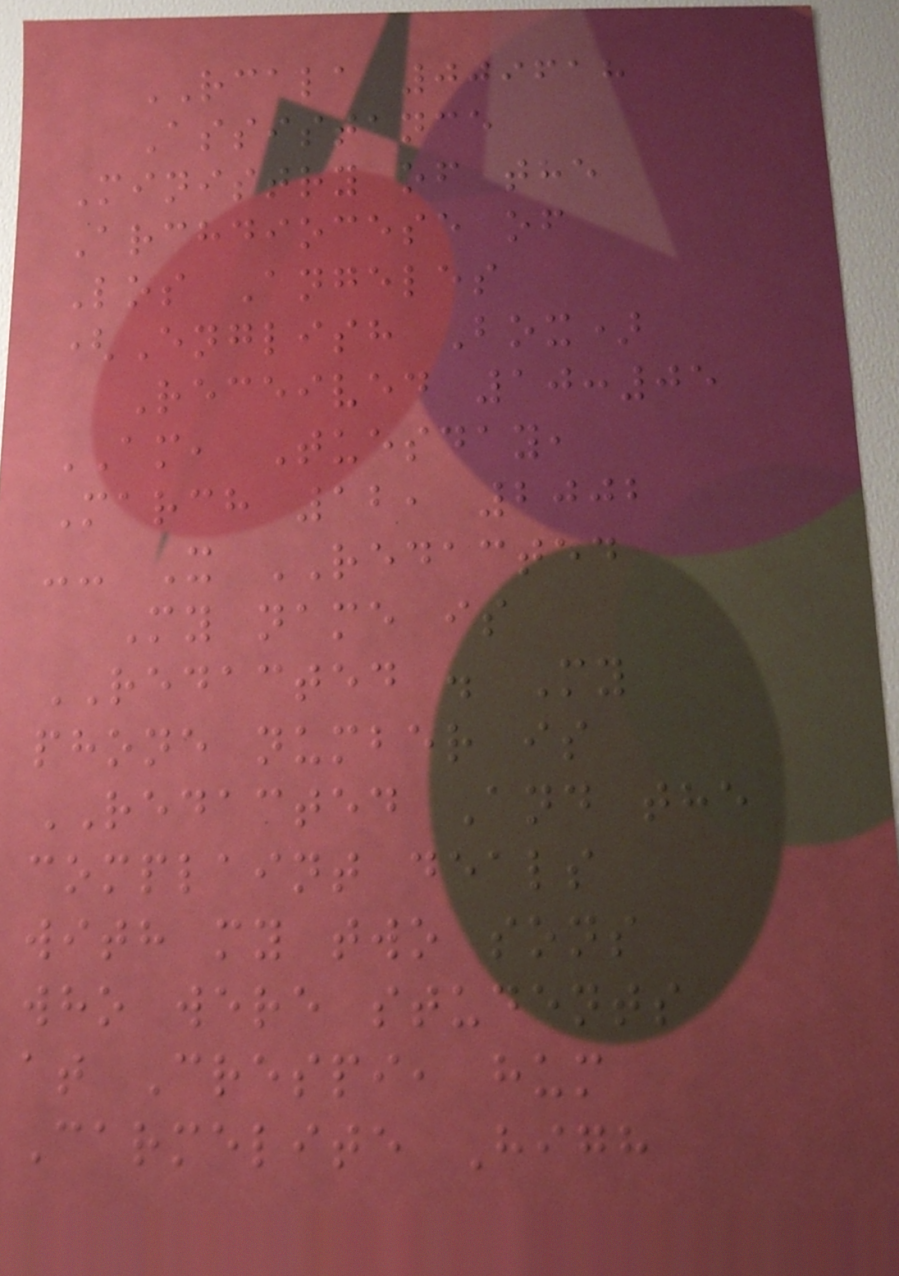RCALA 009618
Assistance
Ministry of the
Archdiocese of
Los Angeles
(English Box)
Received 10:05
AM, Tuesday,
March 12, 2002
-- X REDACTED
My name is
REDACTED . My
phone number is
REDACTED And the
complaint deals
with my two sons
who were students
at Crespi, hum
Carmelite High
